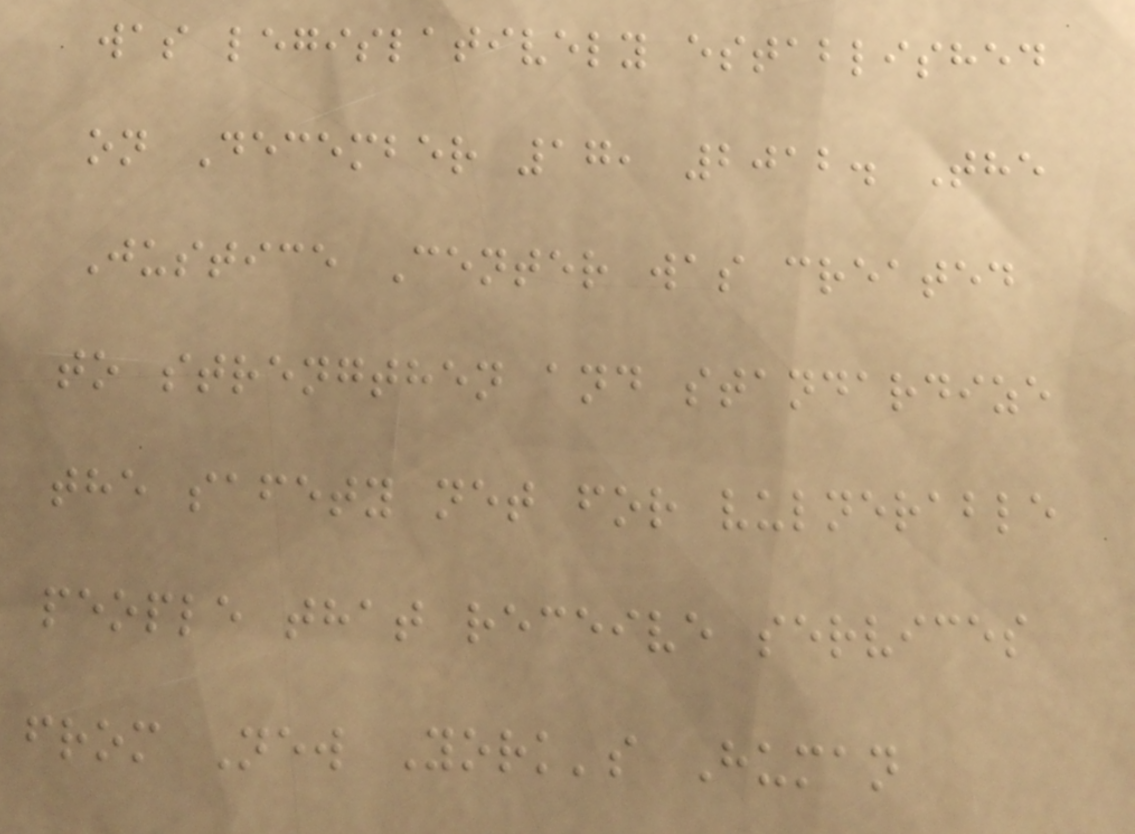was legislatively established
on December 17, 2012. The
Justice Center was created
to strengthen and standardize
the safety net for vulnerable
people that receive services
from New York's Human
